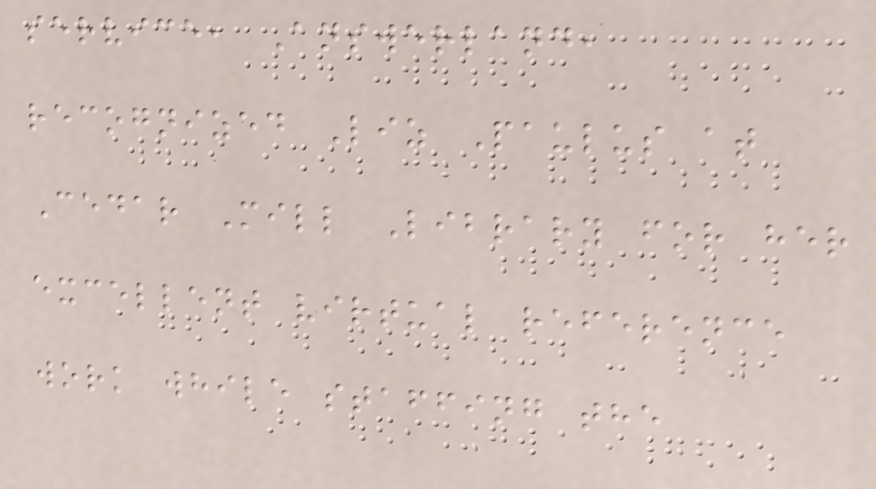service, Answerland,
recognized Liz Paulus at
Cedar Mill Library for her
excellent virtual reference
work while staffing the
